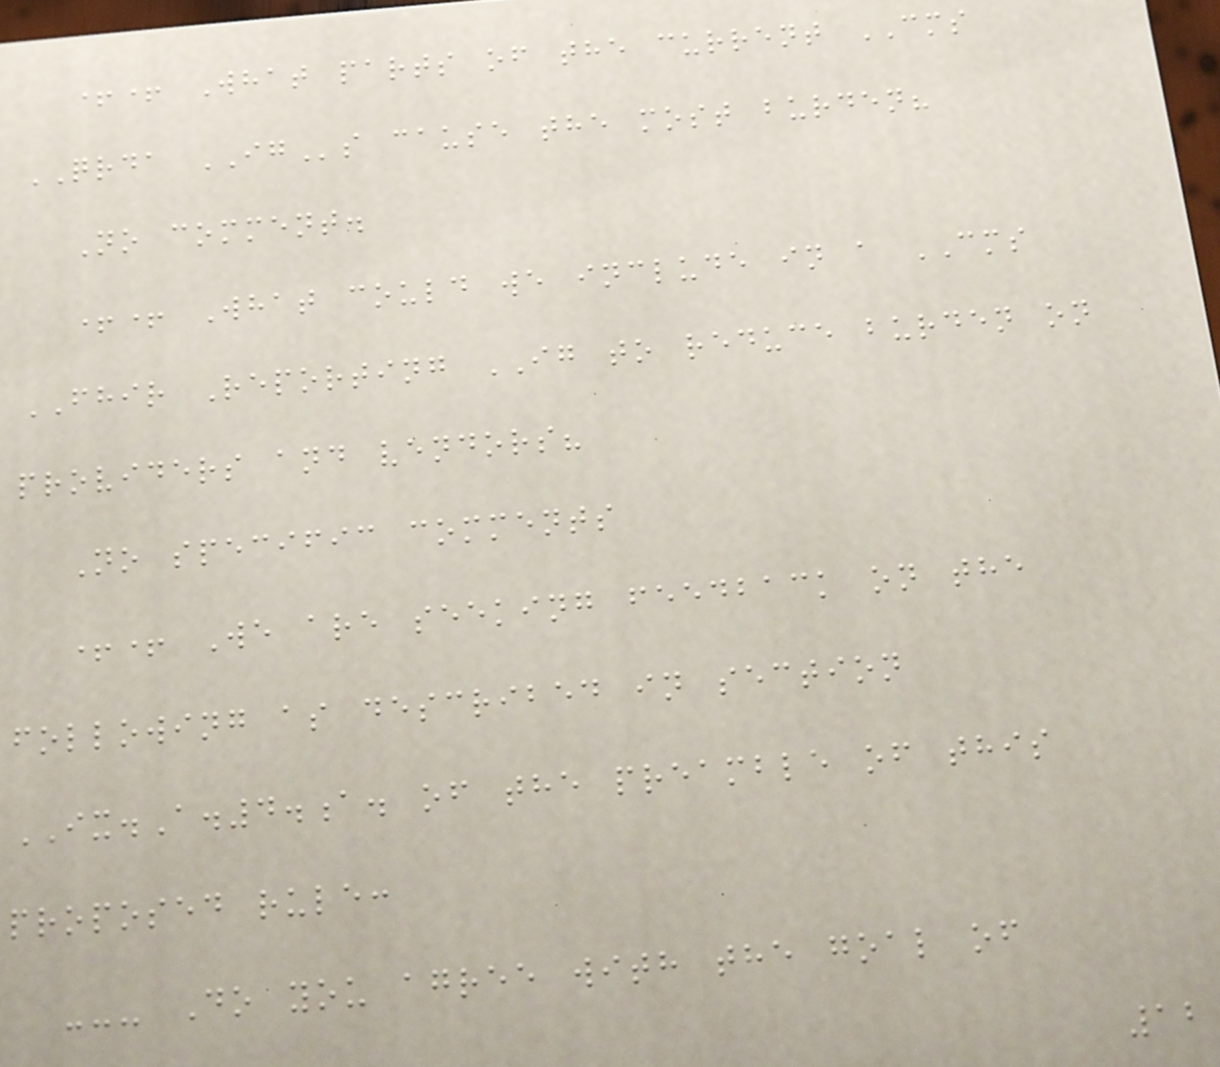++ What parts of the current CMS
QRDA IGs cause the most burden?
No comment.
++ What could we include in a CMS
FHIR Reporting IG to reduce burden on
providers and vendors?
No specific comments
++ We are seeking feedback on the
following as described in section
IX.A.4.a. of the preamble of this
proposed rule:
--- Do you agree with the goal of
12
